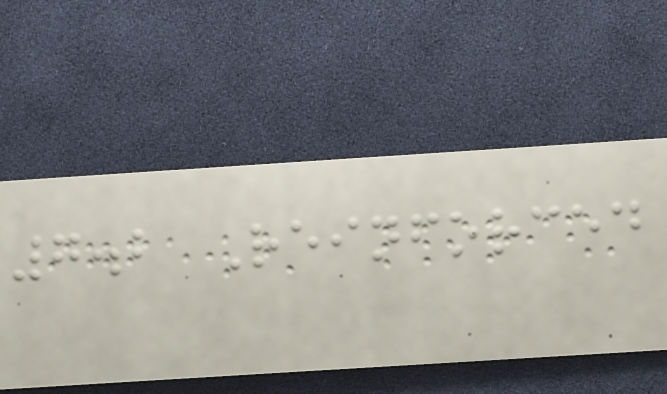7.2 Reinforced
